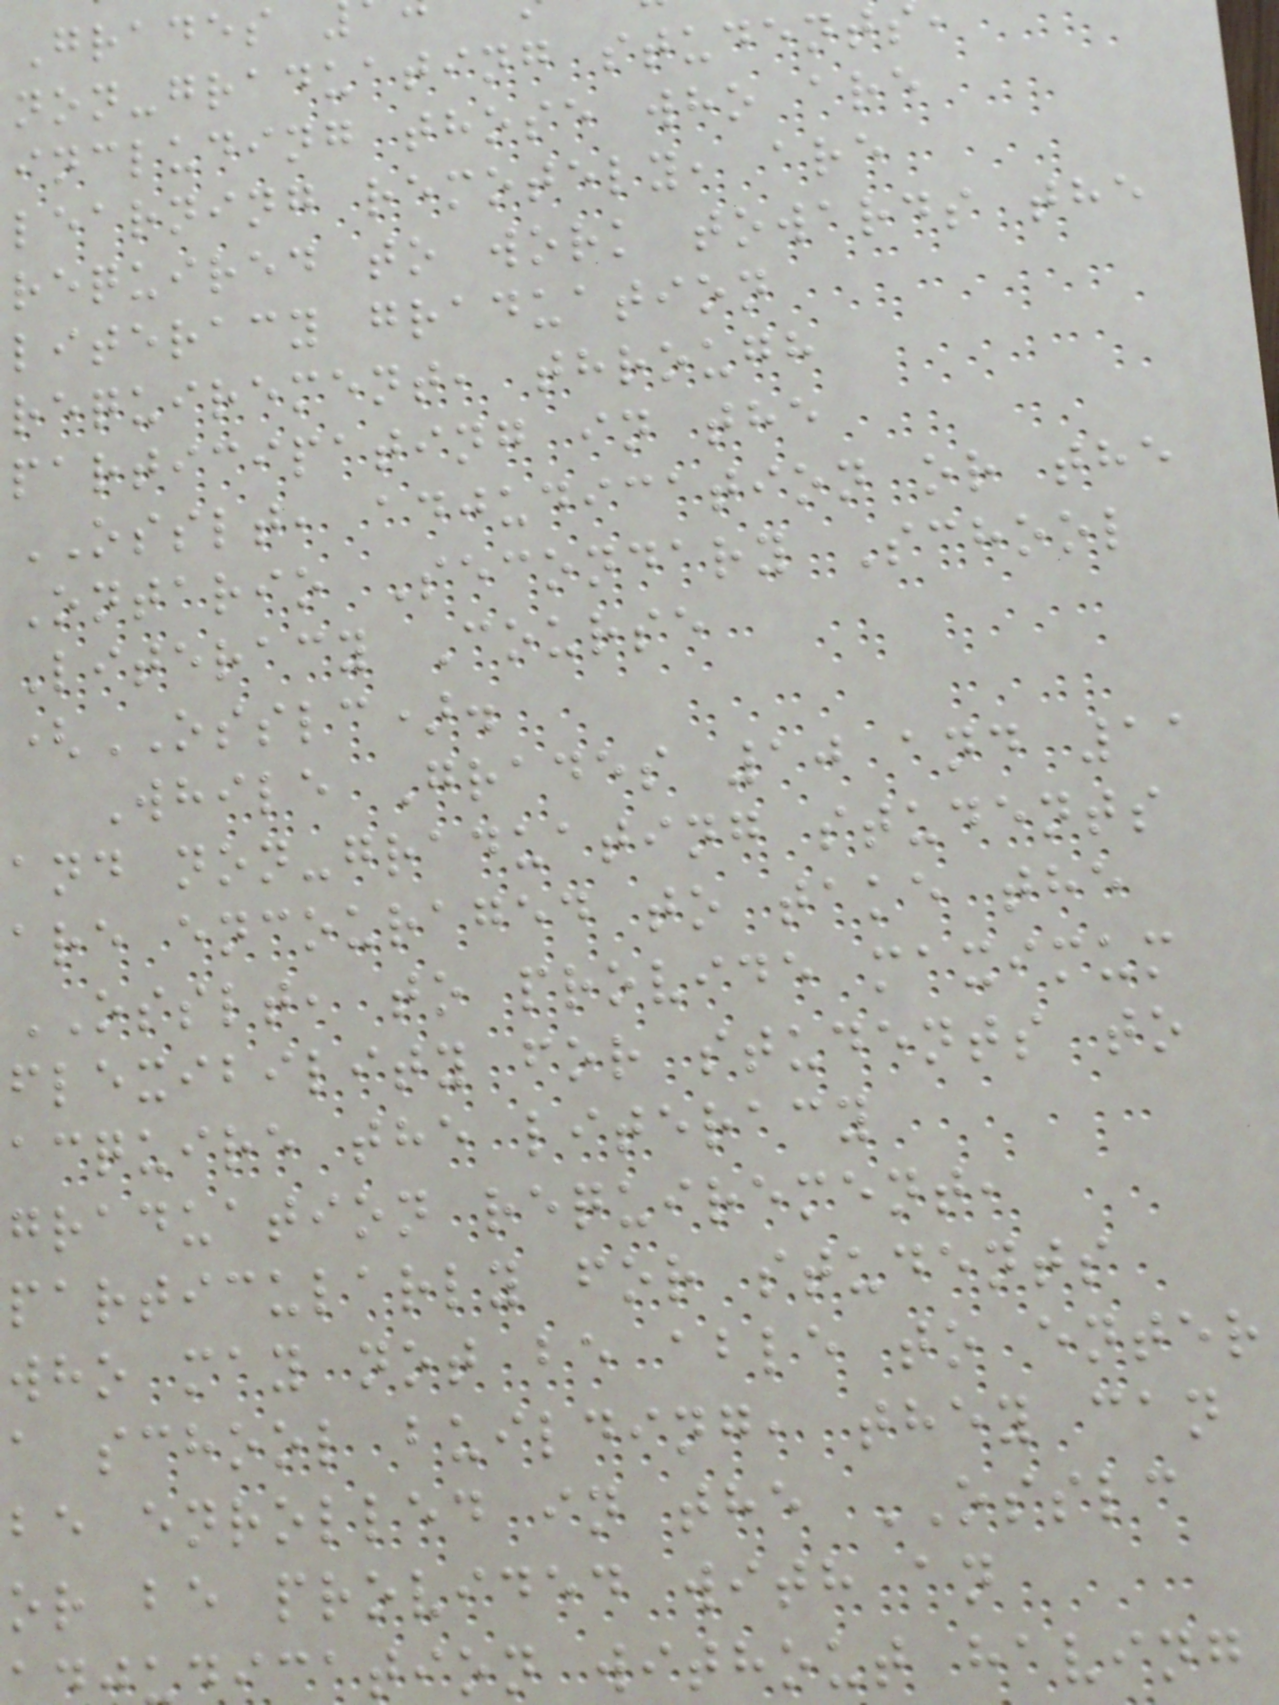Grades
non-graduating students
including those who are
learning remotely, are
required to work towards the
literacy graduation
requirement, through
participating in the
OSSLT, adjudication or the
Ontario Secondary School
Literacy Course
(OSSLC).
While Grades 10 and 11
and non-graduating students
are encouraged to take the
OSSLT, to provide maximum
flexibility for students to
acquire the literacy
graduation requirement,
particularly for students
who may not be able to enter
a school building, they can
be enrolled in the OSSLC
or be provided with an
dication without having
